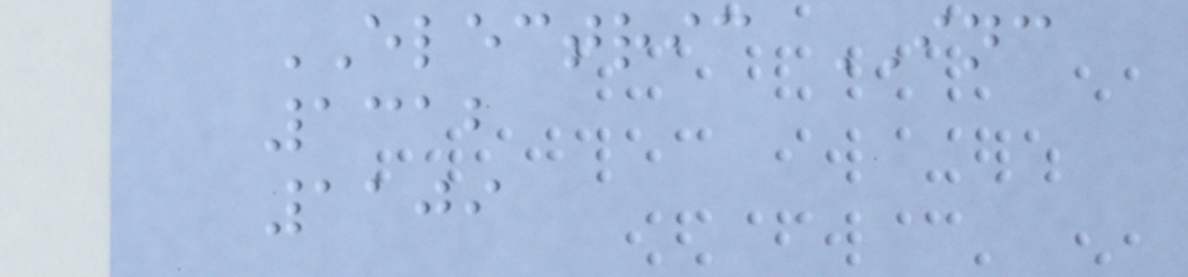ELECTRIC INC
1312
1109
